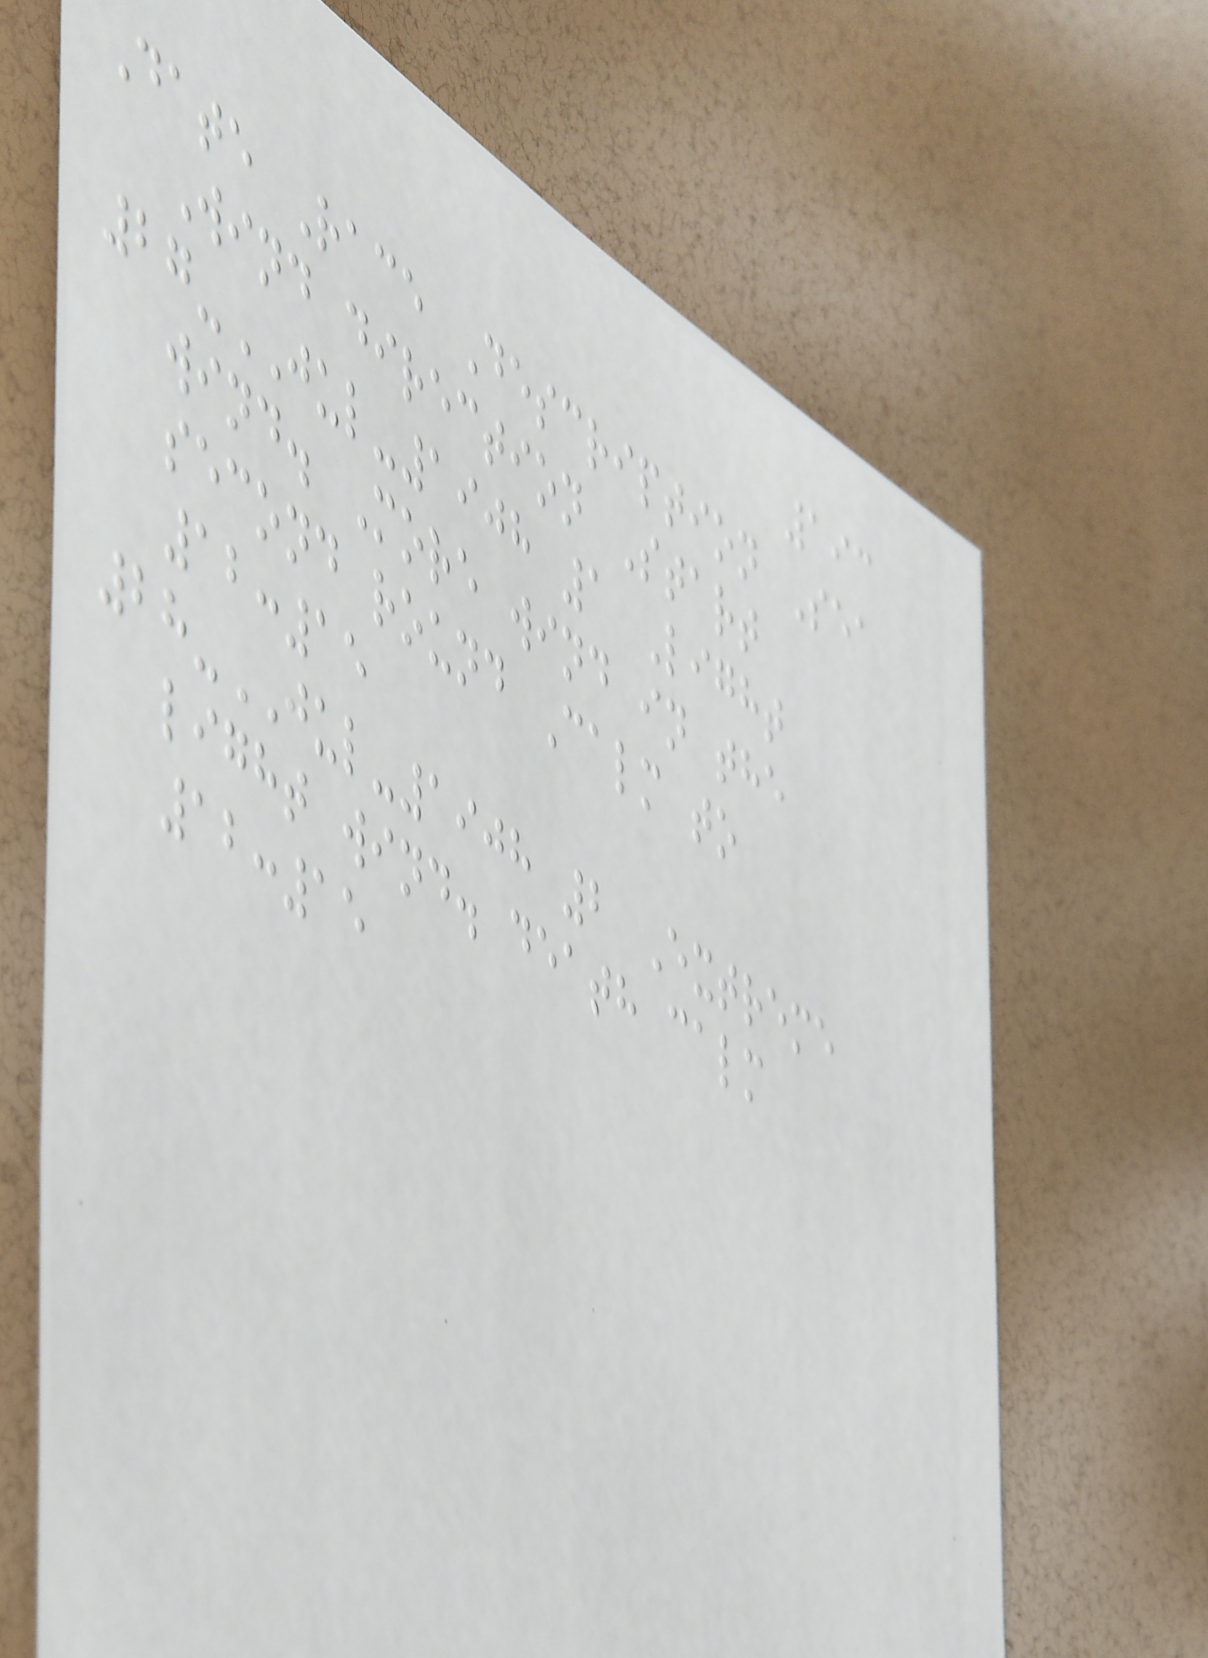193
Date Race Description Sea
Wind direction Start
27-JUL-1908 1 Light
wind. More wind in the
second round Calm to
12:15
28-JUL-1908 2 Extreme
light wind. death calm
12:15
